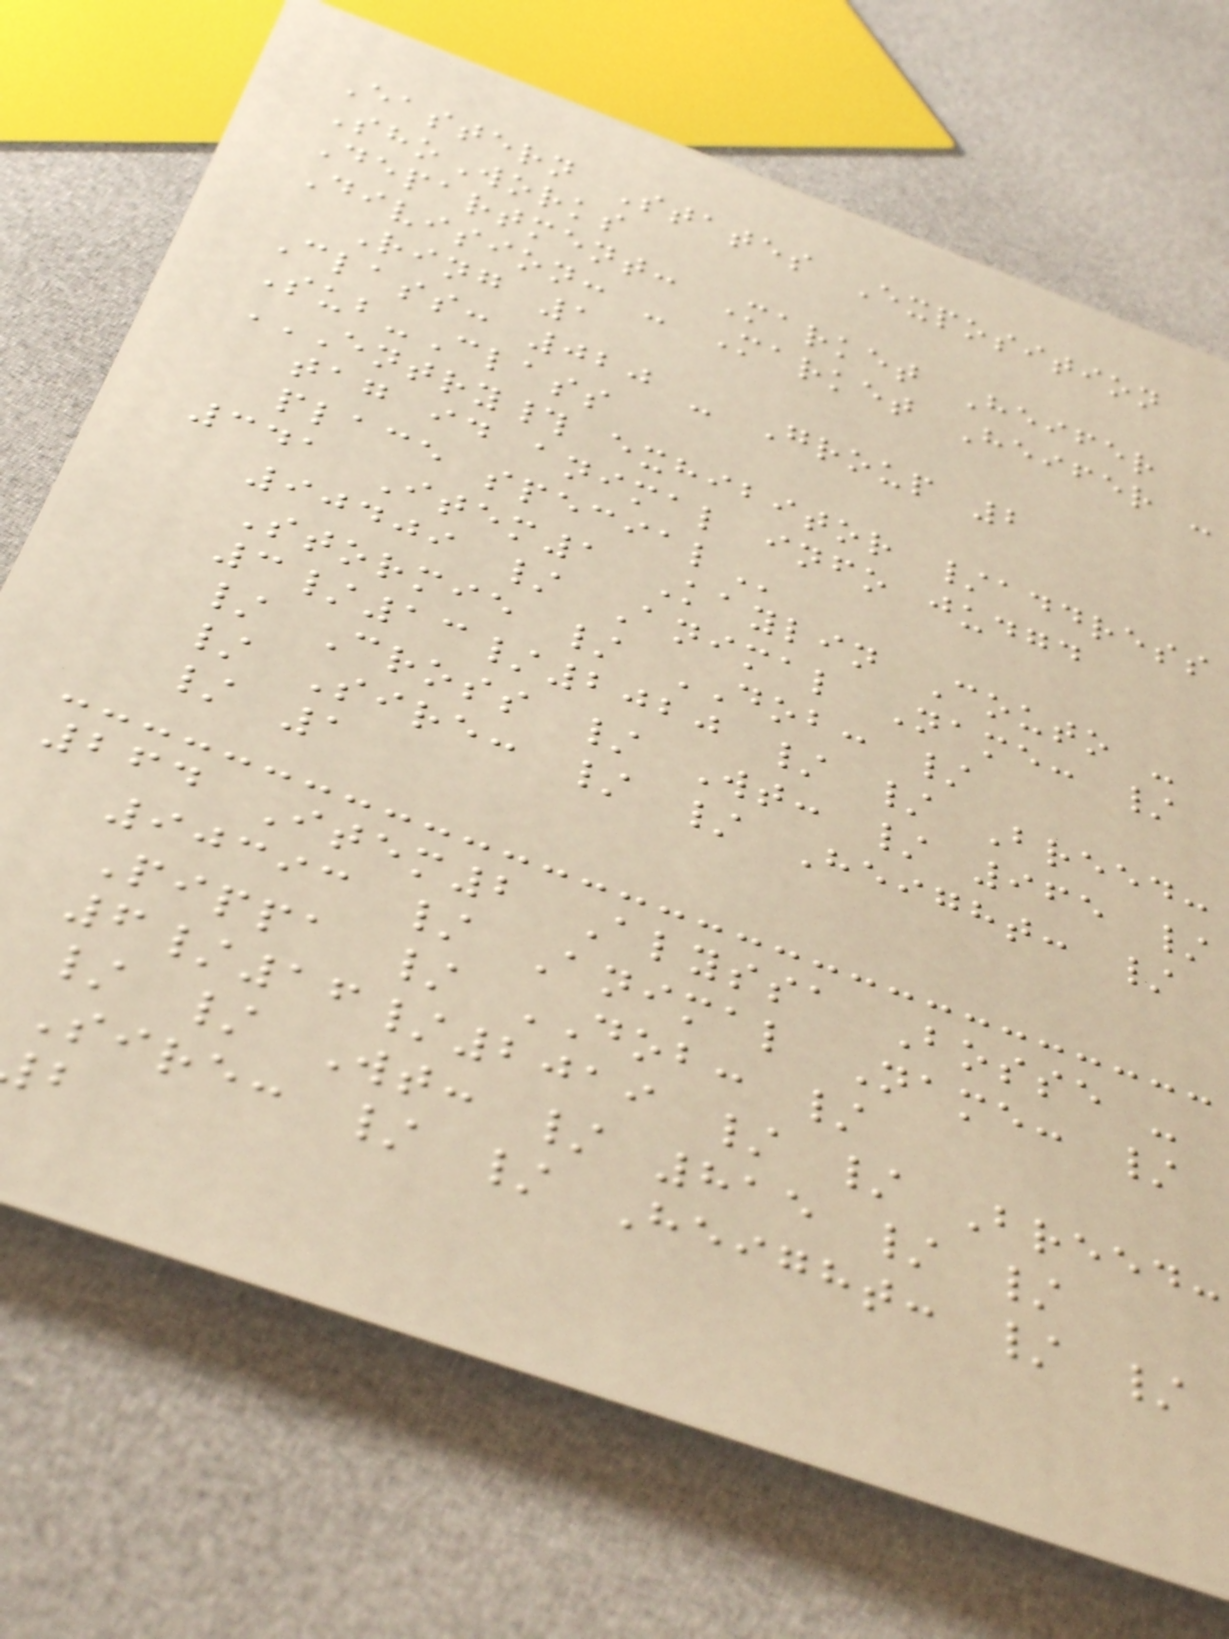Eastern States Exposition
ShoWorks
Department: Market Heifer
Division: - Market Heifer -
Ring 1
Class: 020 - Group 2
Sub-Class
ENTRY# EXHIBITOR /ADDRESS
tag id animal info judgd
place
341 Item1 Kaylin Couto -
90409 / Animal Name: /
Stormie / DOB: /
3/13/2020 / / Breed:
/ Cross / Wt: / 965 /
/ Sire: / / Height: /
/ 1
264 Item2 Alyssa Bosse -
90393 / Animal Name: /
Pippa / DOB: /
6/16/2019 / / Breed:
/ / Wt: / 815 / /
Sire: / / Height: / /
